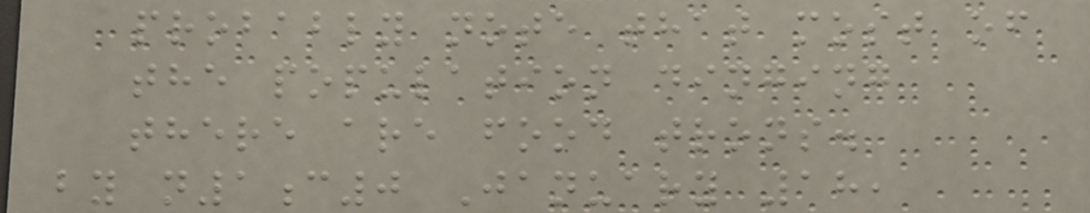probably note that most of
the population dinging
there are food trons.
by n1c0 January 18,
